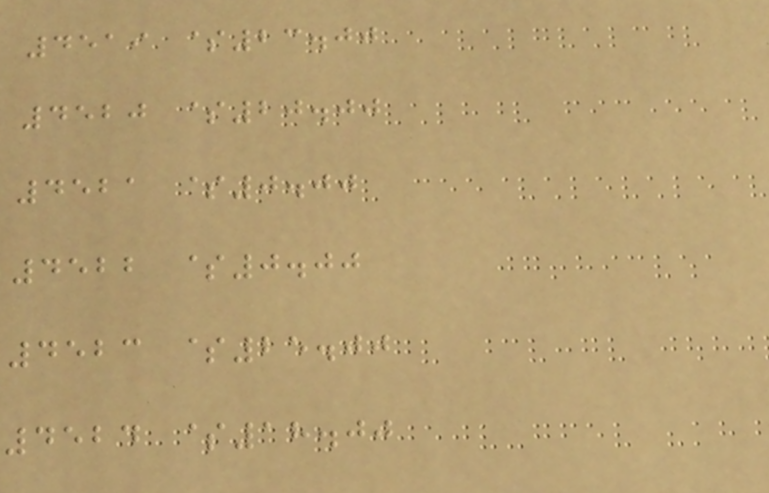4519 $23.00
4520 $20.00
4521 $0.00
4522 $0.00
4523 $25.00
4524 $18.00
